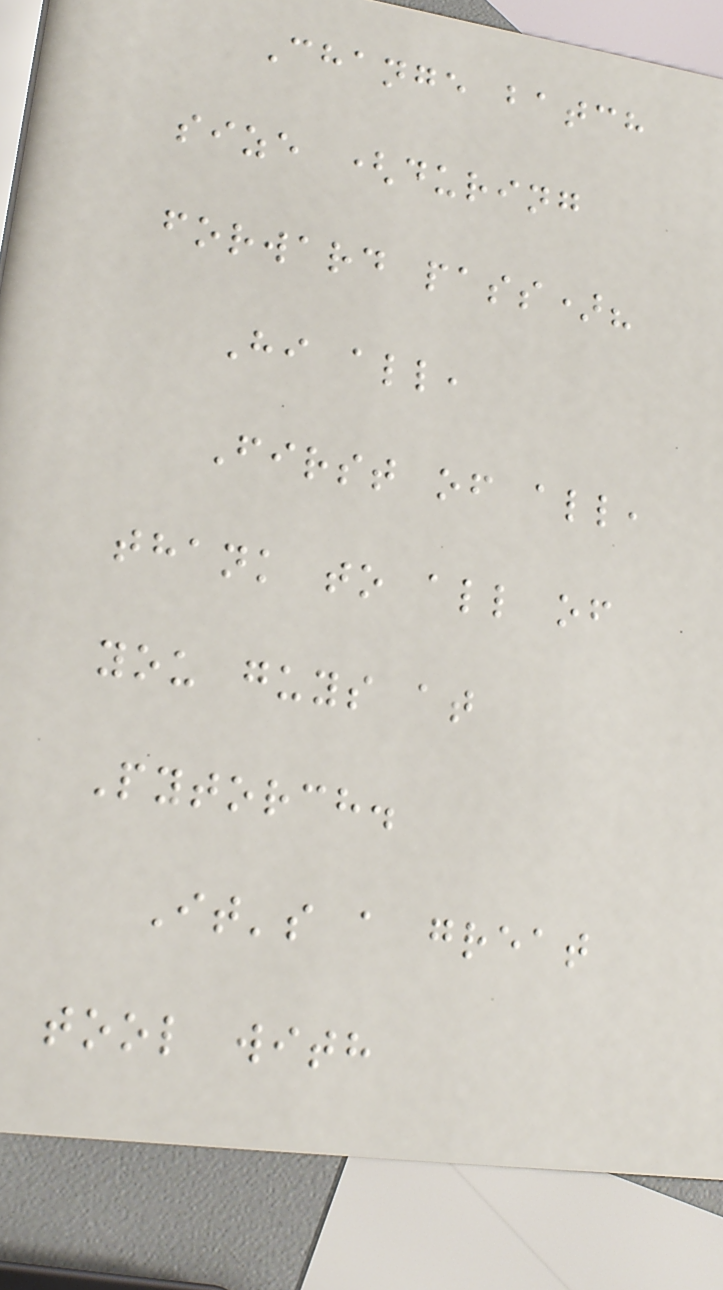Change batch
size (during
forward pass)?
Hi all,
First of all,
thank to all of
you guys at
Pytorch.
It's a great
tool with
